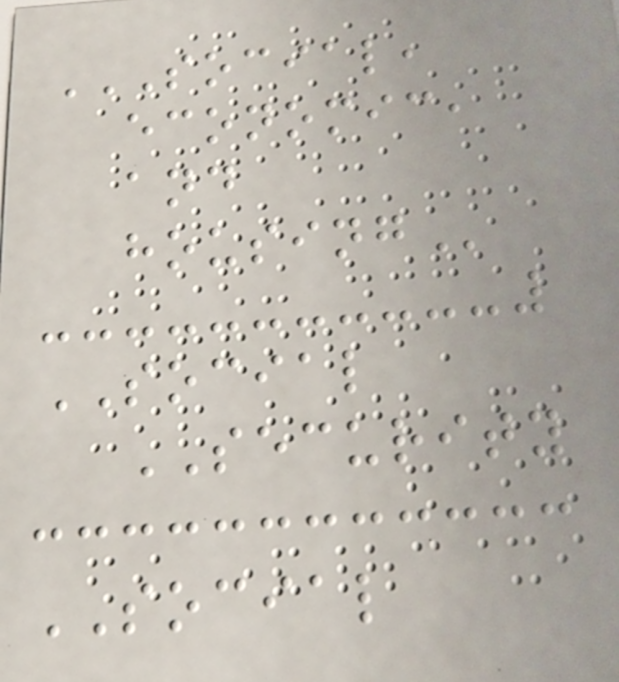SOCIAL,
ECONOMIC,
AND
HOUSING
SOCIAL
SECURITY
SOCIAL
